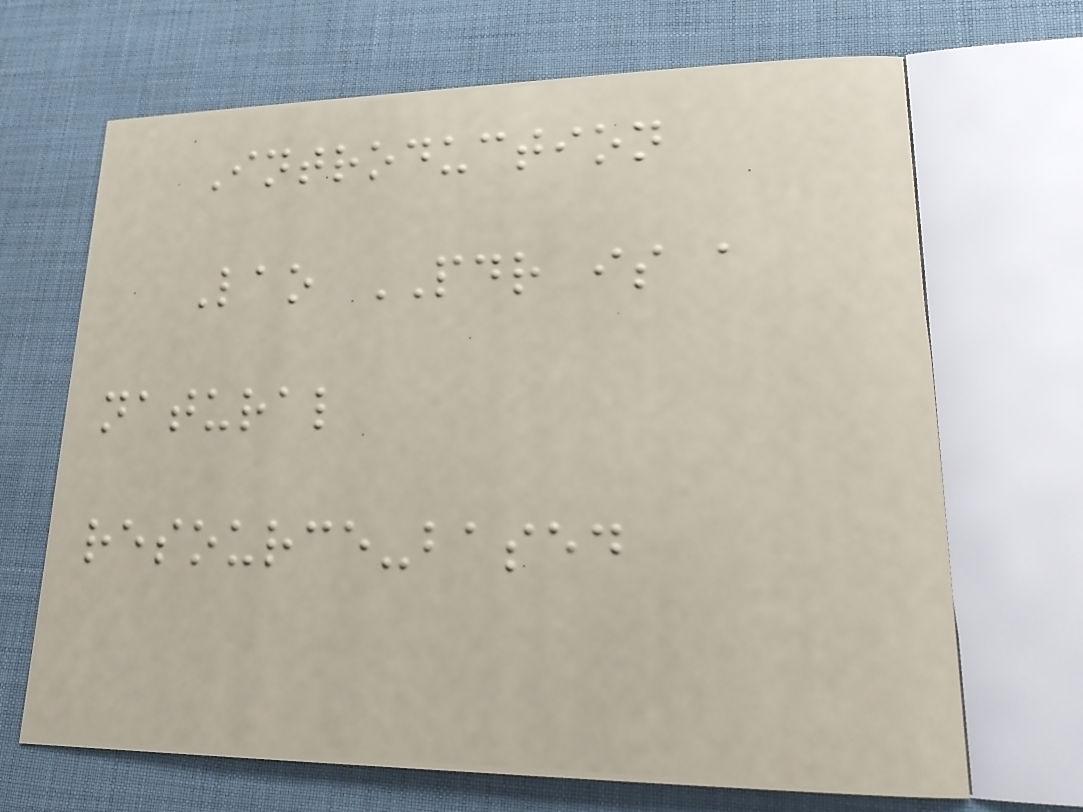Introduction
Lao PDR is a
natural
resource-based
